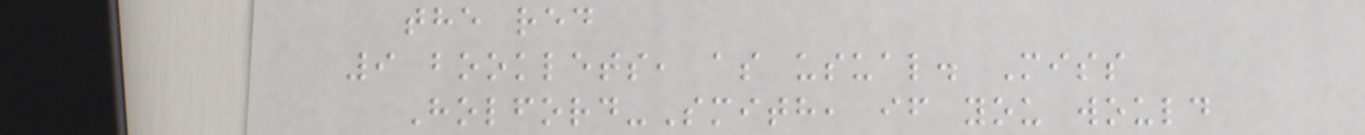the red
9 booklets, as usual. Miss
Holford-Smith, if you would
